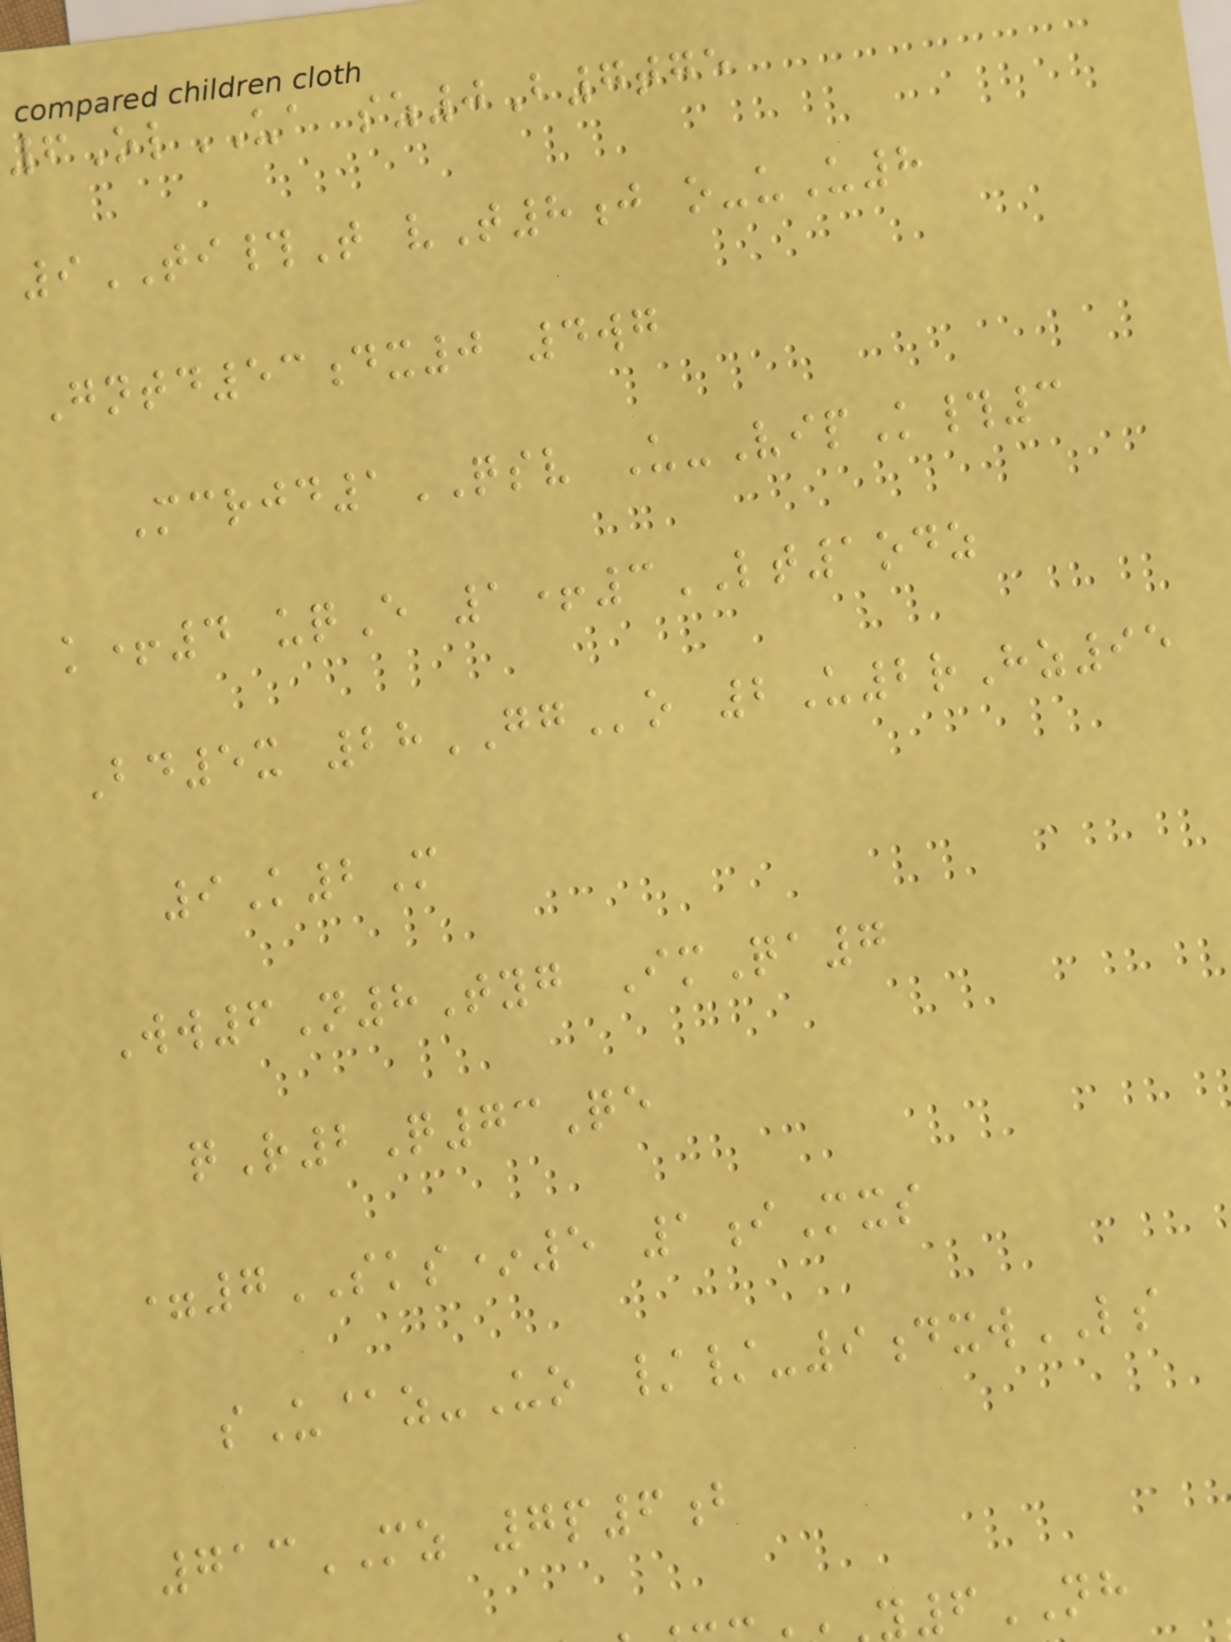6OlUA sz0B7tge
9TI#T vT8j o-uU8
Gntd53dx0 4wg
Mcrjd1QSV U-VipK#3
k+4 uqE 1+3LT1odz
Bd5x 28GGo 2U2rHz95
9K2M
Ww6N8Tyg ImQa7
qR2Q73Qe
=7SKS*5 1iMxs
sU@z-Uo //-9dxwLS
713MZ 7p6b
